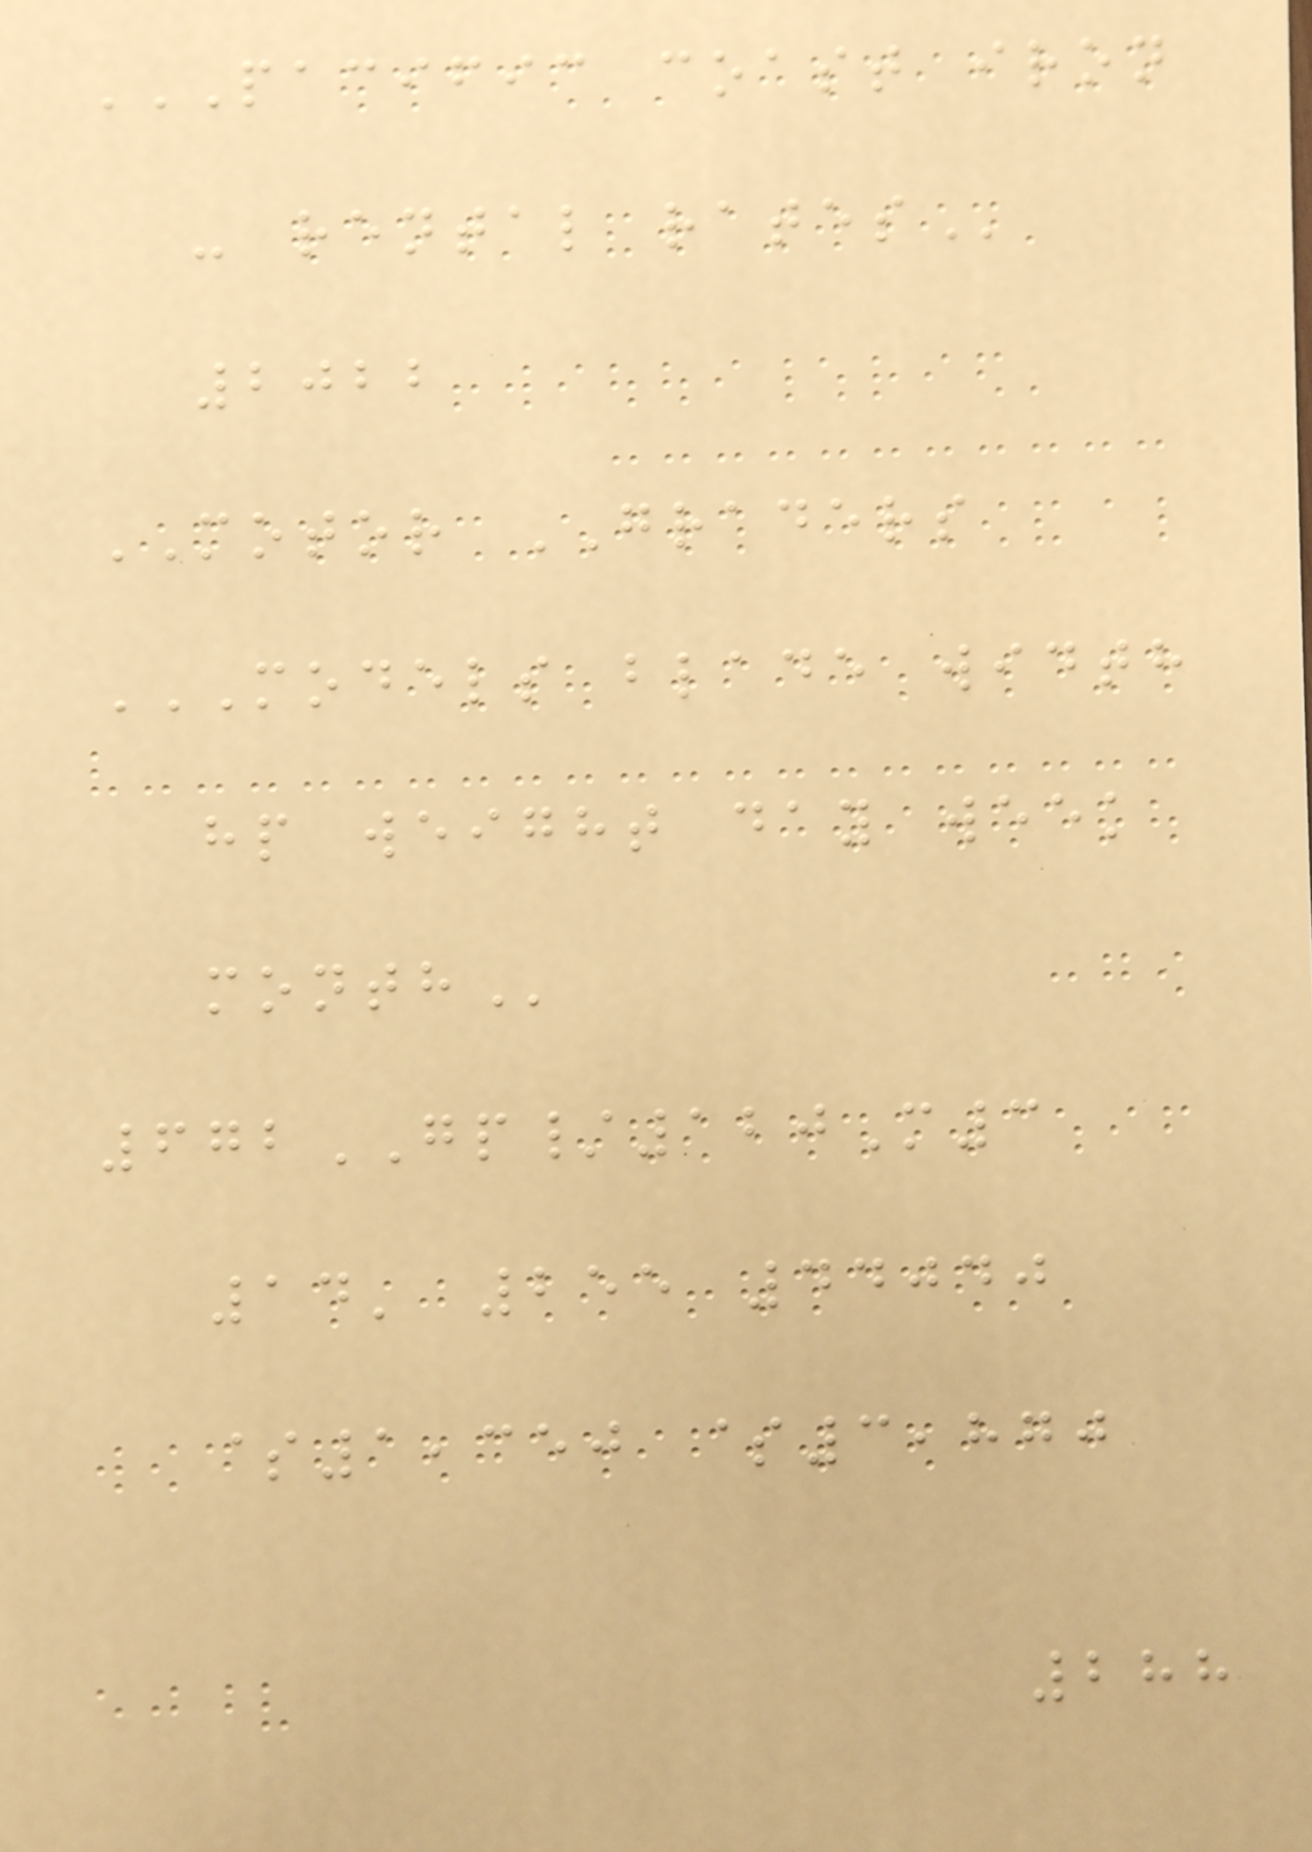PACIFIC COAST IRON
- RENTAL RATES
2022
MOTOR GRADERS
MODELS BLADE WIDTH
HP WEIGHT DAY WEEK
MONTH
672GP/120M3
14' 255 44040
$1,350 $3,870
288
